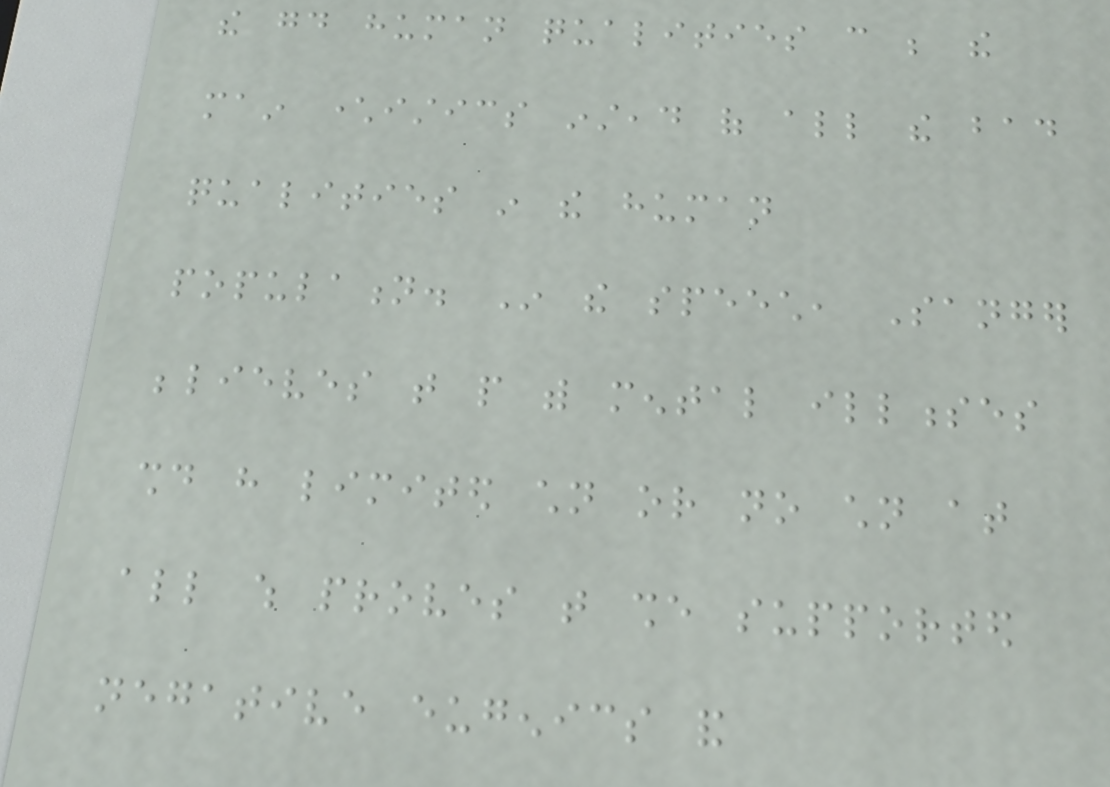the good human qualities can be the
main characteristics instead of all the bad
qualities in the human
population. In the speech, Sanger
believes that people with mental illnesses
should have limited children or no children at
all which proves that she supported
negative eugenics and
